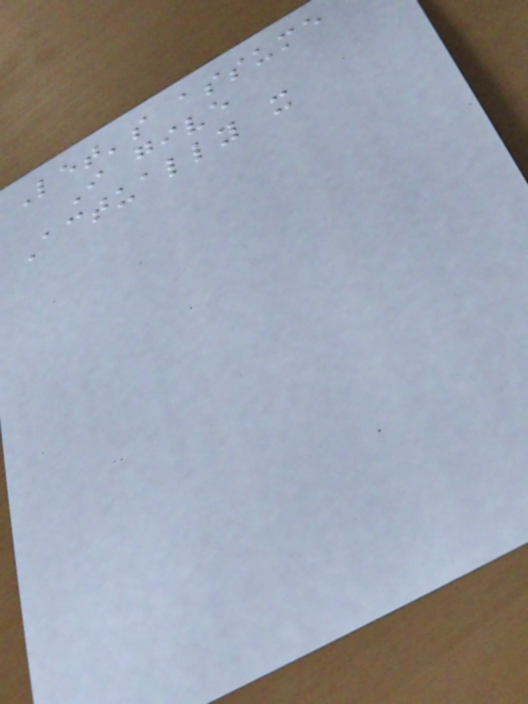Let's assume
I give
Actually it
